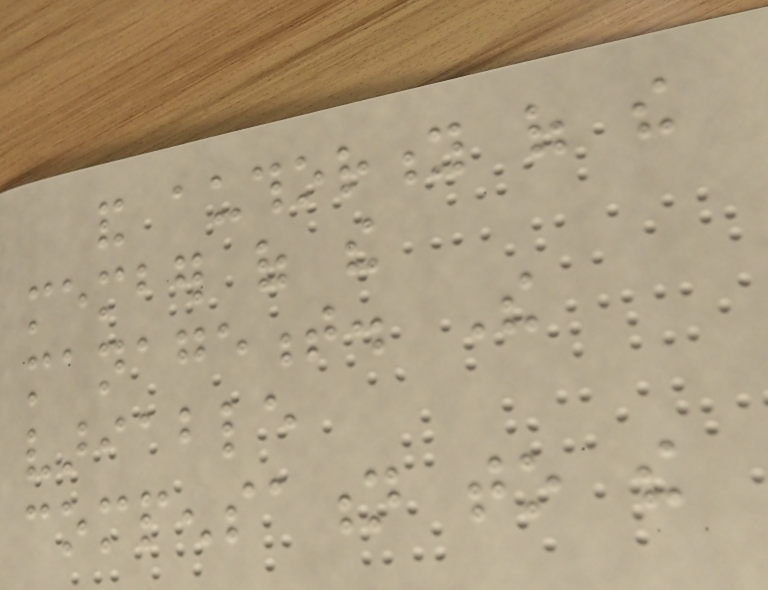and authority of the
member of the
management. The
variable
compensation to the
